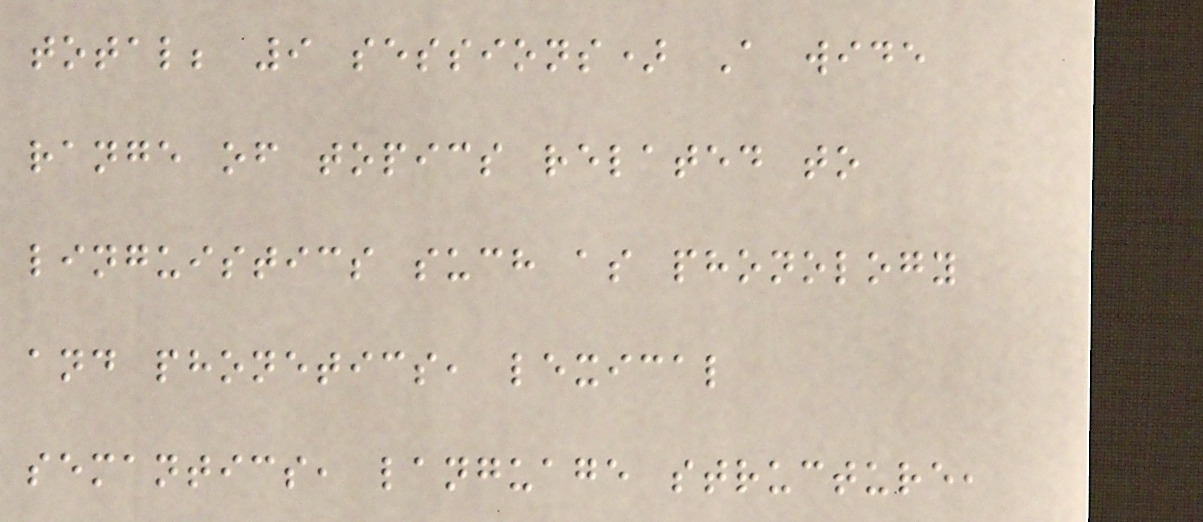total; 9 sessions) A wide
range of topics related to
linguistics such as phonology
and phonetics, lexical
semantics, language structure,
